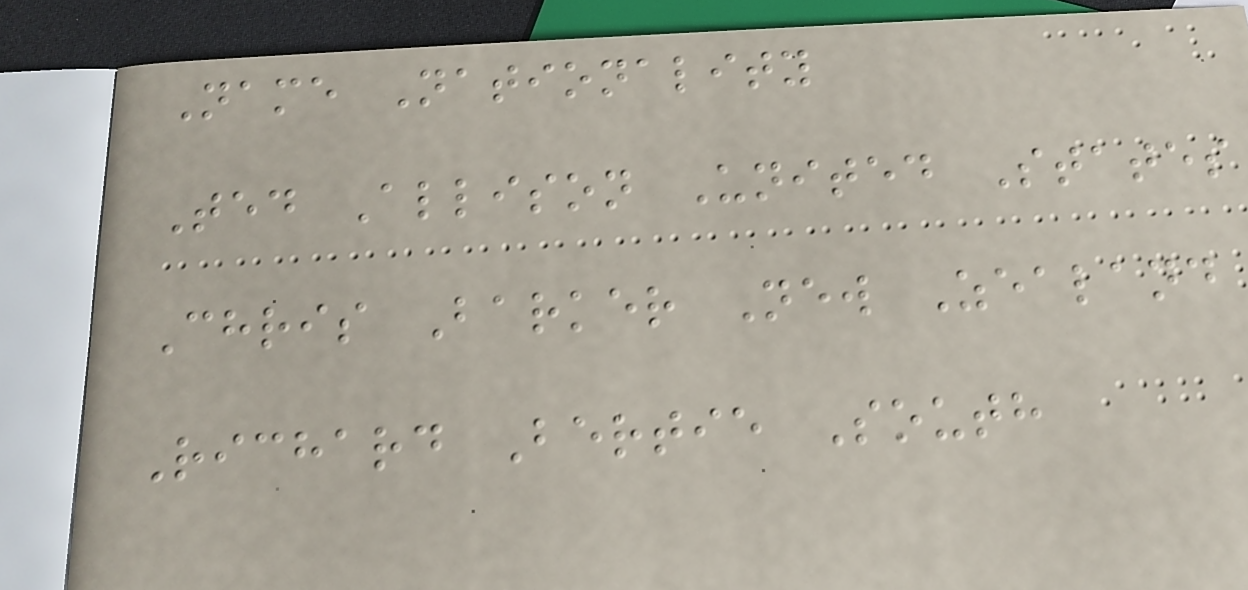Name Nationality
Ted Allison United States
Chris Barker New Zealand
Richard Bertie South
